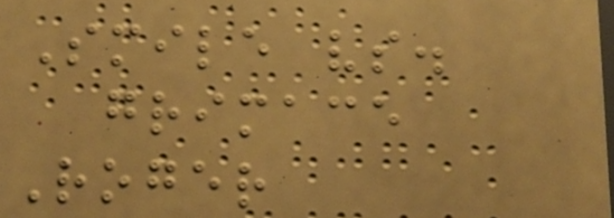Smile vs.
grimace
Roger
